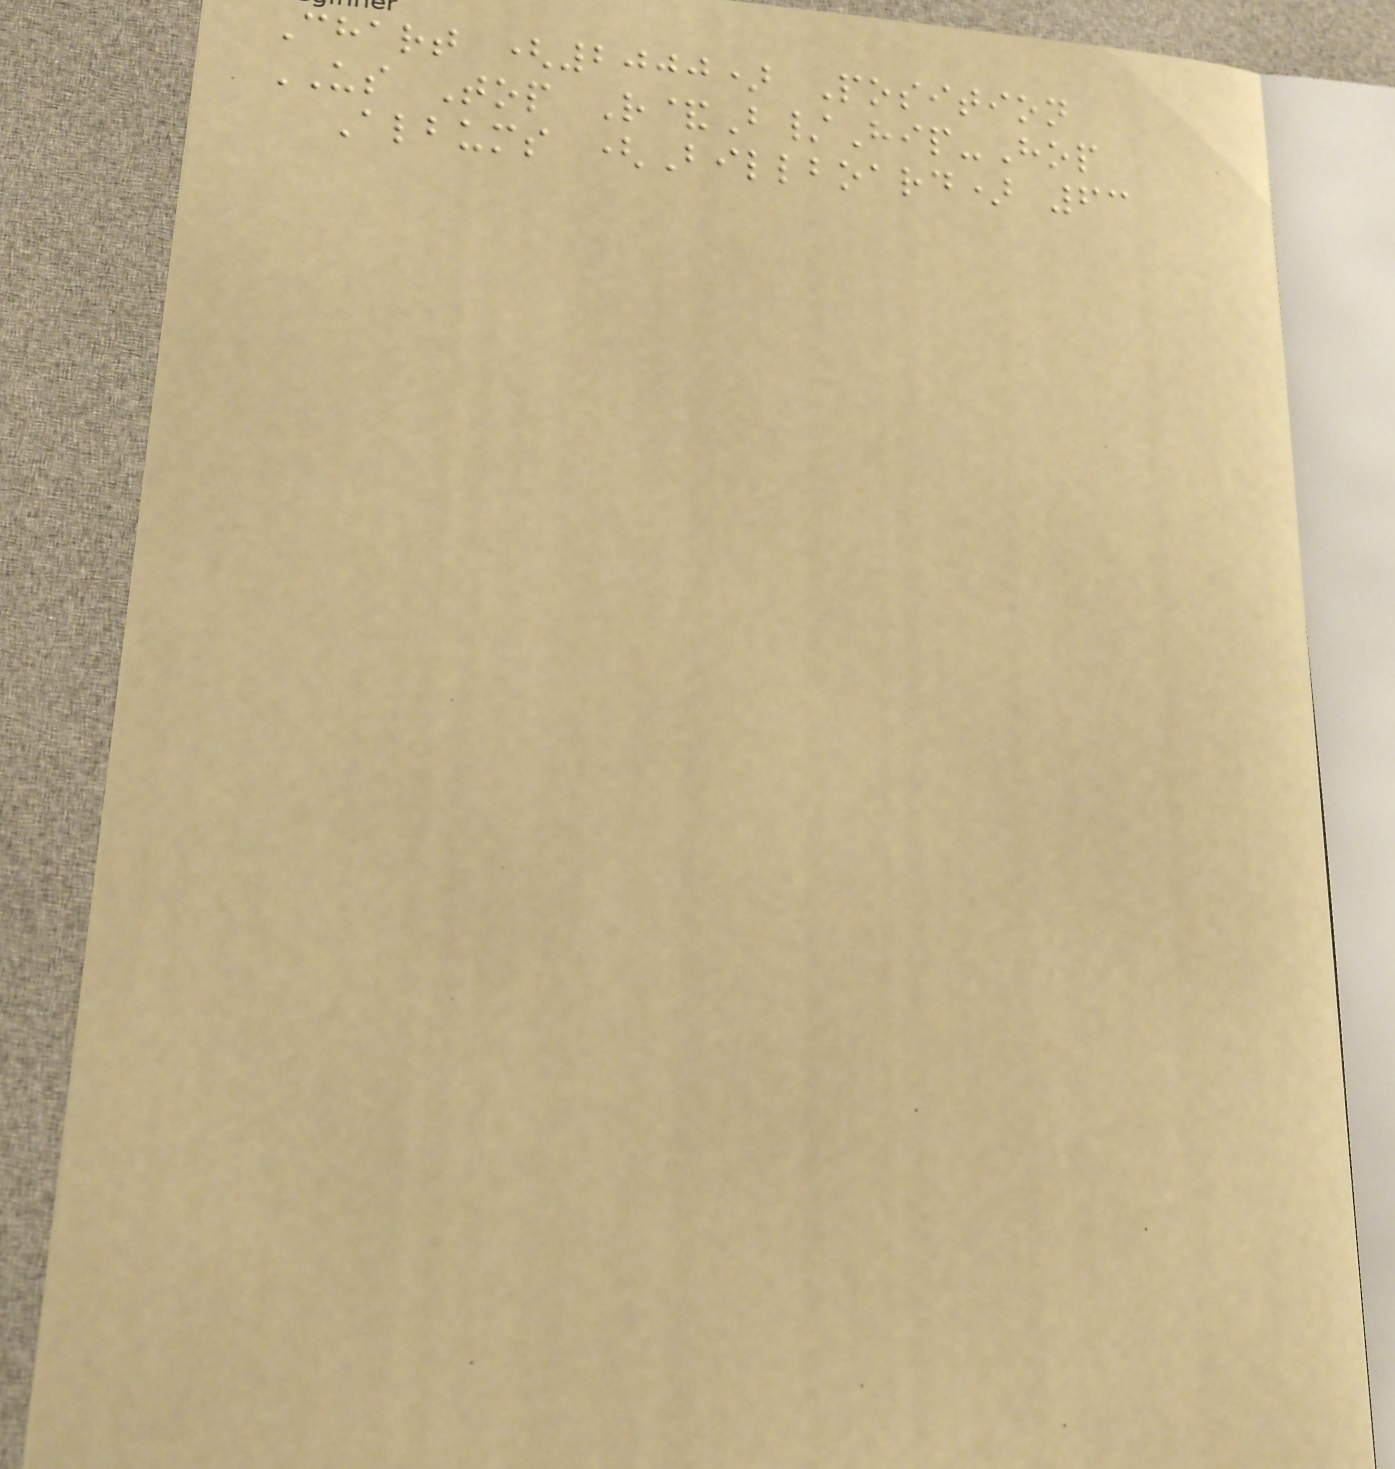Chart (2000) Position
US Top R&B/Hip-Hop
Albums (Billboard) 63
